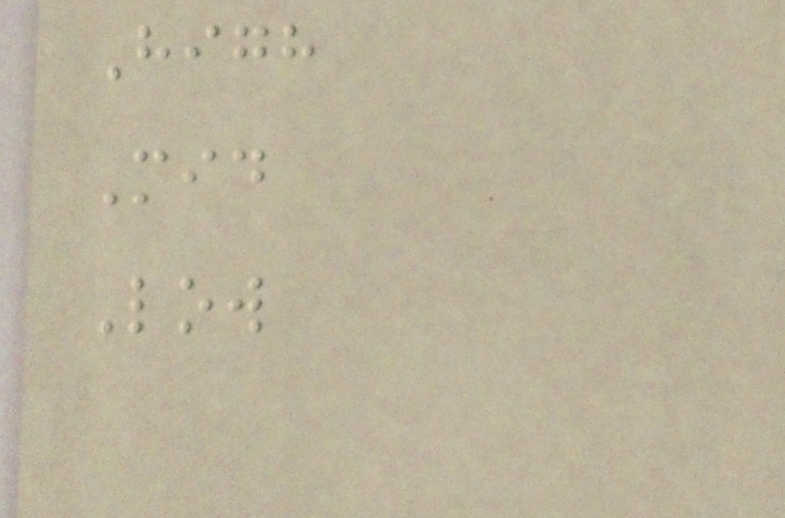High
Mid
Low
